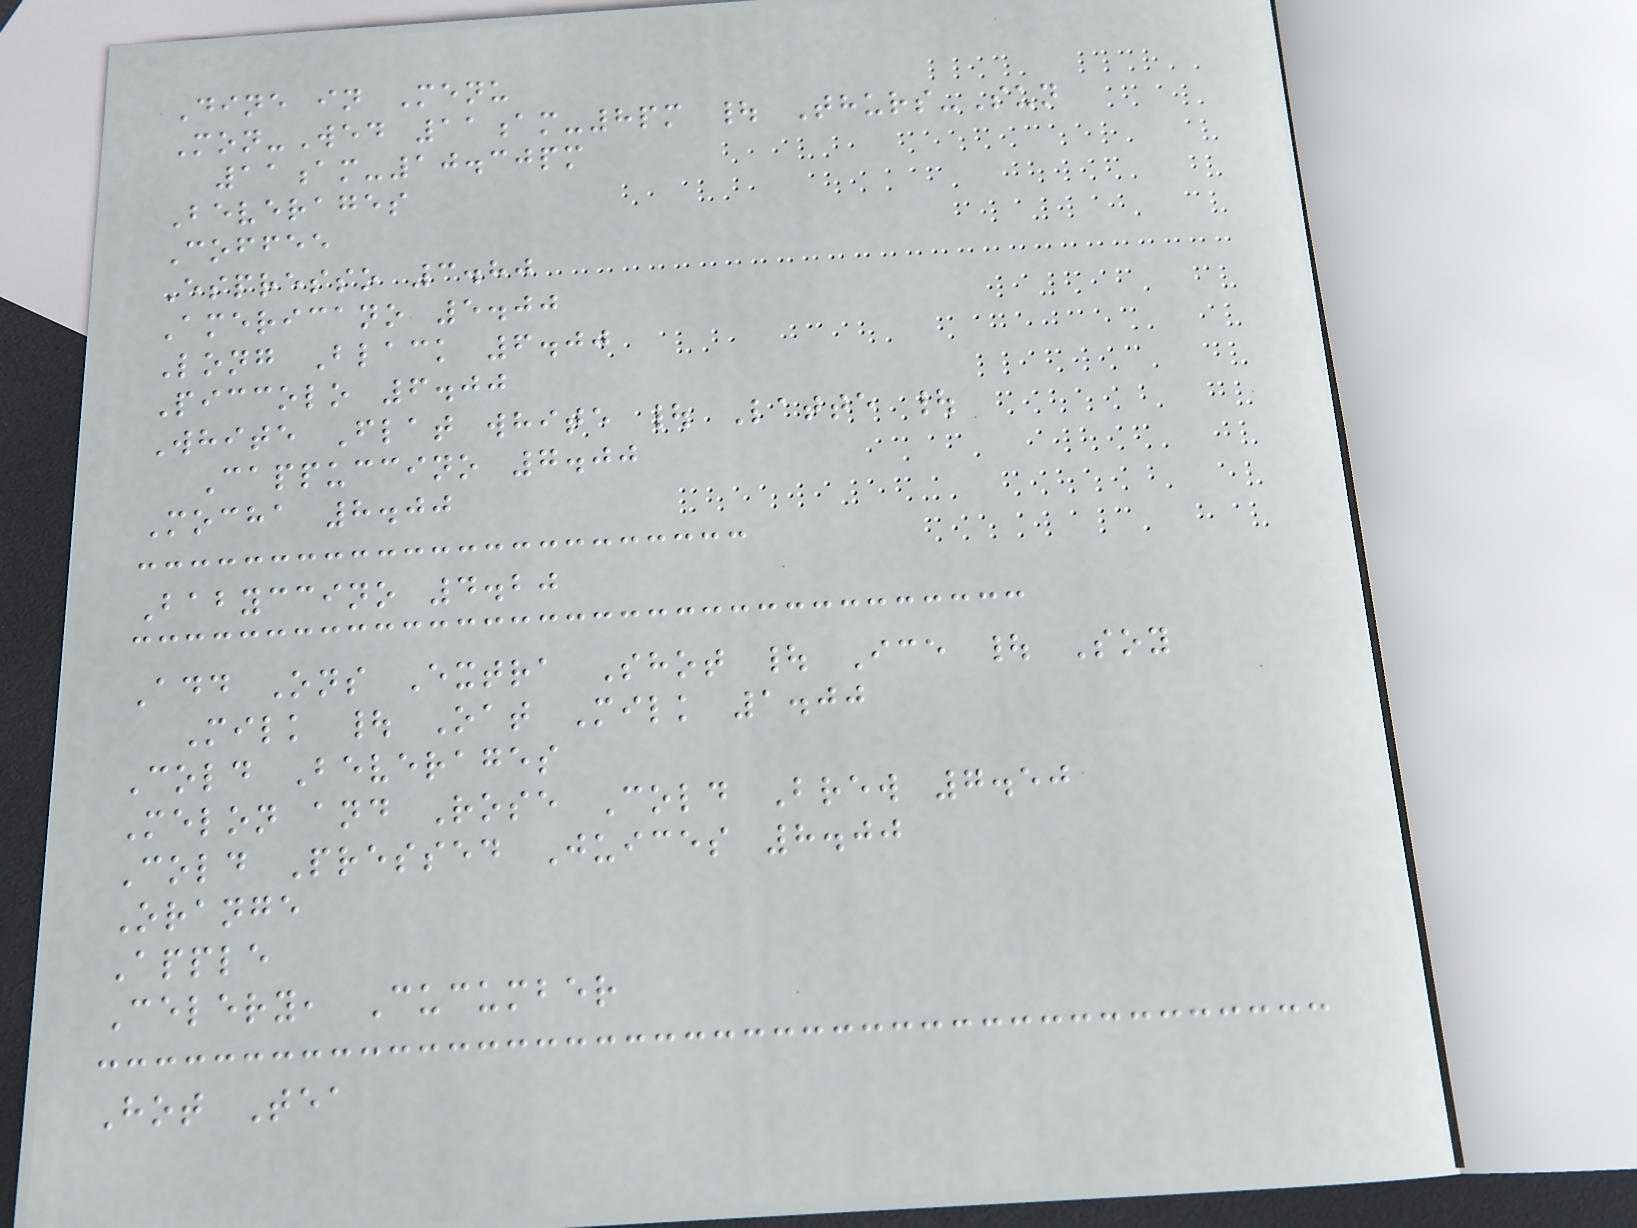Dine in Menu
Mon-Wed 11am-8pm | Thurs-Sun
11am-10.30pm
Beverages
Coffee
Espresso 3.80
Americano 5.00
Long Black 6.00
Piccolo 6.00
White Flat white | Latte |
Cappuccino 7.00
Mocha 8.00
Babyccino 4.20
Add Ons Extra Shot | Ice | Soy
Milk | Oat Milk 1.00
Cold Beverages
Melon and Rose Cold Brew 7.50
Cold Pressed Juices 8.00
Orange
Apple
Celery, Cucumber
Hot Tea
